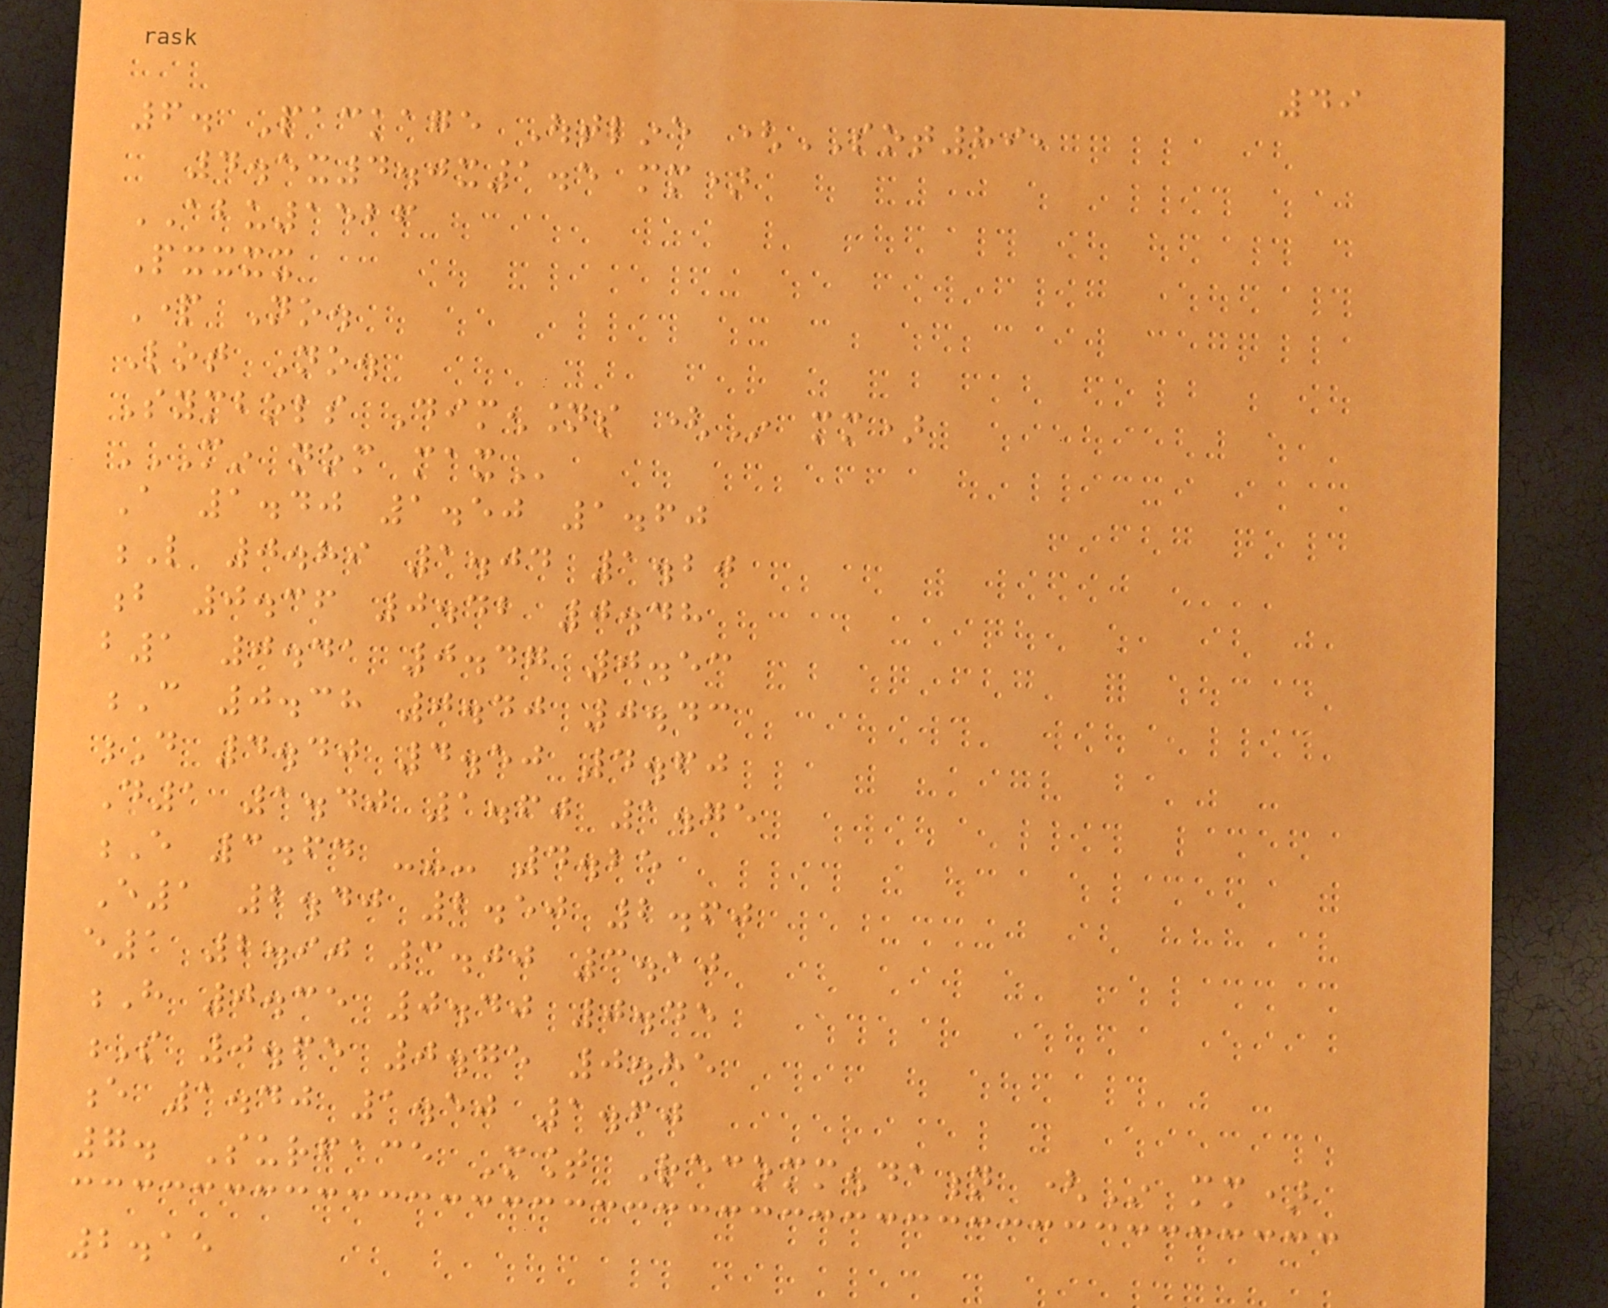49
6. Package Outline (SOT89,
4.5x4.0x1.5 mm)
ABU1526
Pxxxx
Part No.
Lot No.
Symbols Dimensions (In mm)
MIN NOM MAX
A 1.40 1.50 1.60
L 0.89 1.04 1.20
b 0.36 0.42 0.48
b1 0.41 0.47 0.53
C 0.38 0.40 0.43
D 4.40 4.50 4.60
D1 1.40 1.60 1.75
E 3.64 --- 4.25
E1 2.40 2.50 2.60
e1 2.90 3.00 3.10
H 0.35 0.40 0.45
S 0.65 0.75 0.85
e 1.40 1.50 1.60
7. Surface Mount Recommendation (In mm)
2.15
